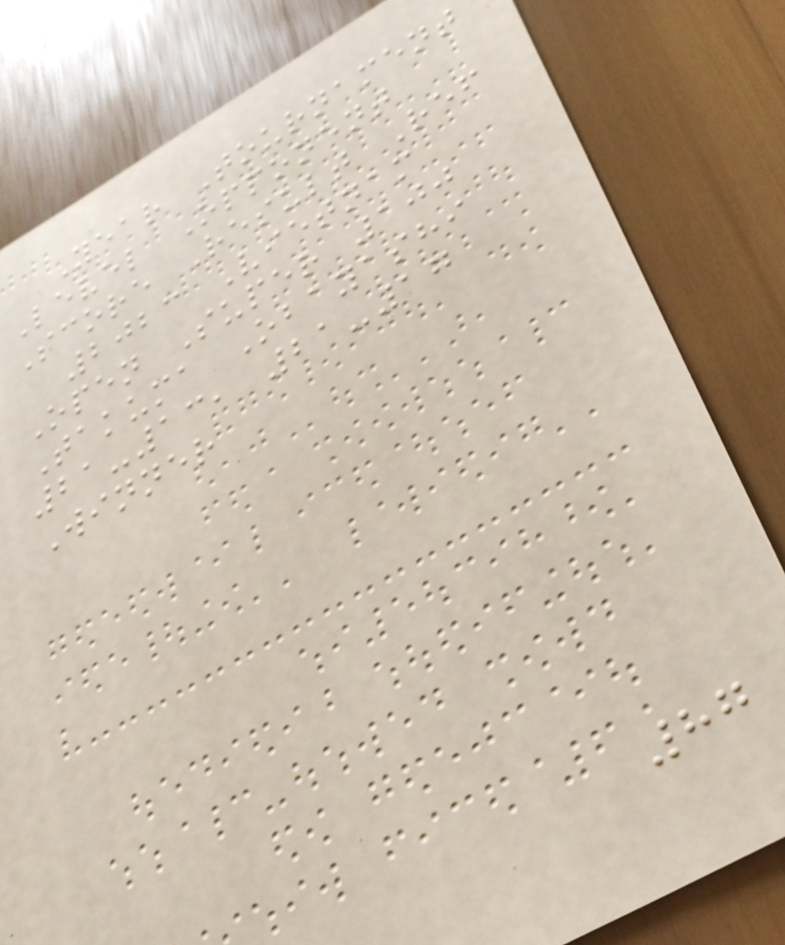Year Tournament
Level Opponent
Score Result Ref
2023 Vietnam
Open Super 100
Takuma Obayashi
21-13, 21-17
Winner
87
